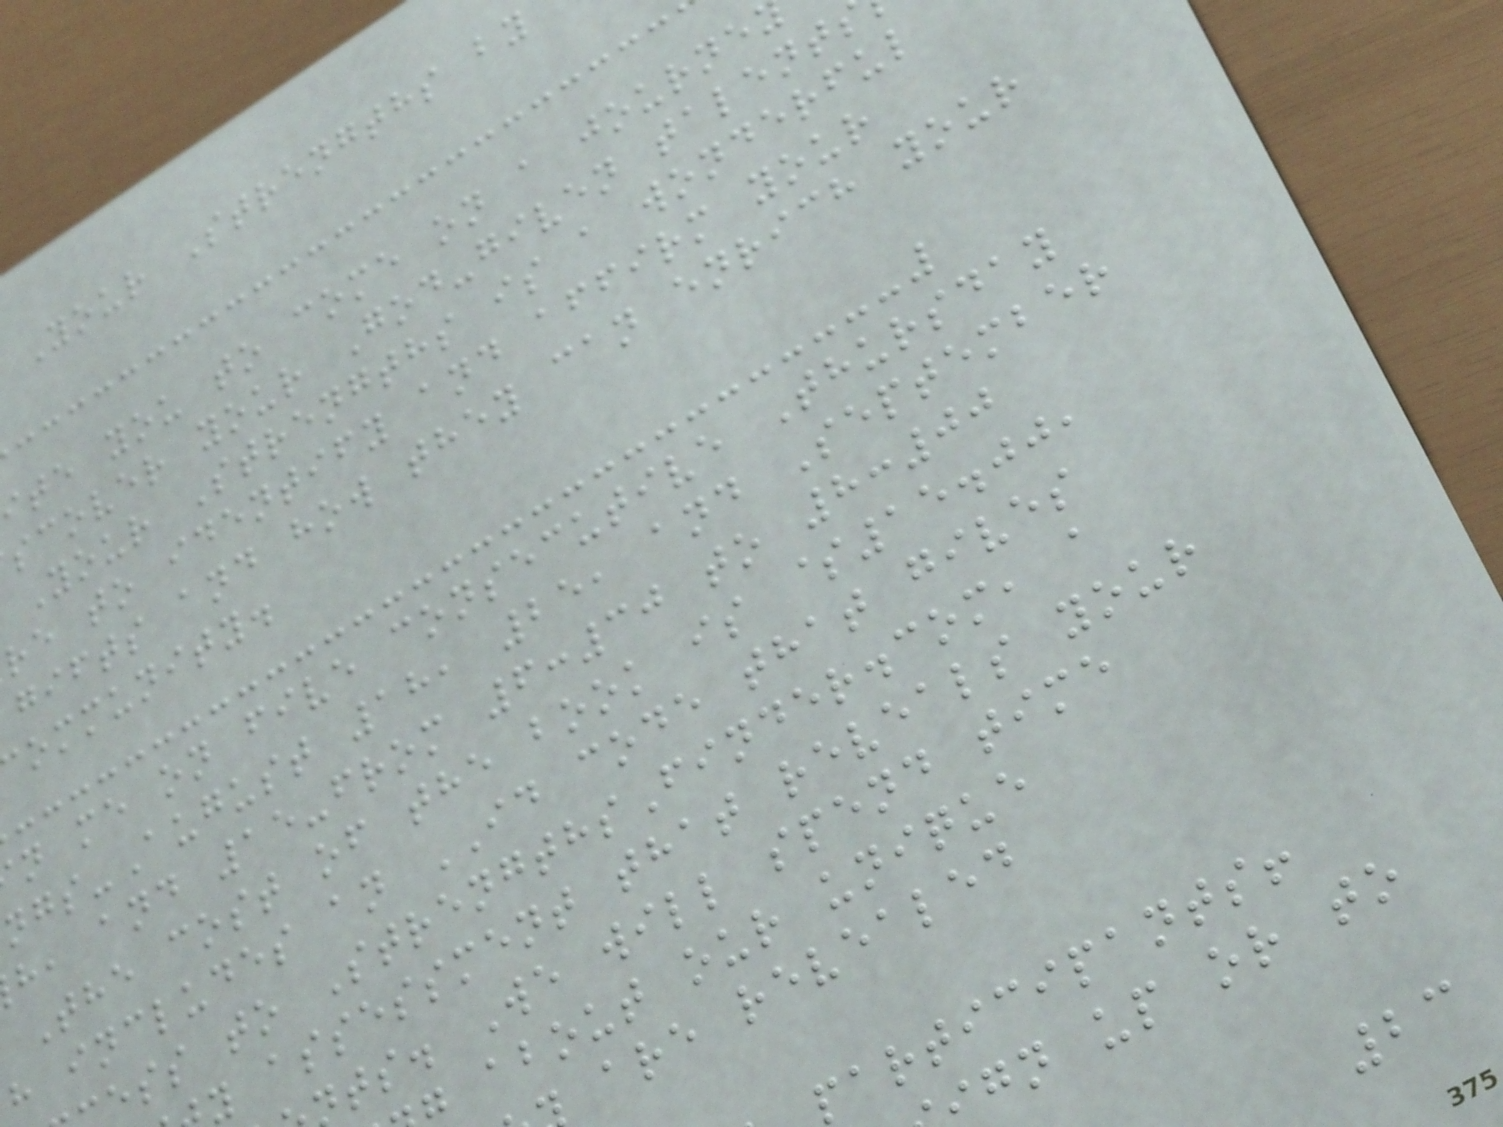Your Strengths by
te you to come on a journe
scover your God-given talent
Your Strengths is a wonderful
re to identify and affirm your
gifts and how they can enrich your
ommunity.
n me on five consecutive Thursday
ngs-August 18, 25, and September
h, and 15-from 6:30 to 8:00
The cost of the book is $15.00,
h includes an ID code that gives
ess to StrengthsFinder.com, a
y assessment that reveals your
ts. We will spend time
about our unique
are revealed
participants!
gn up or to
23
